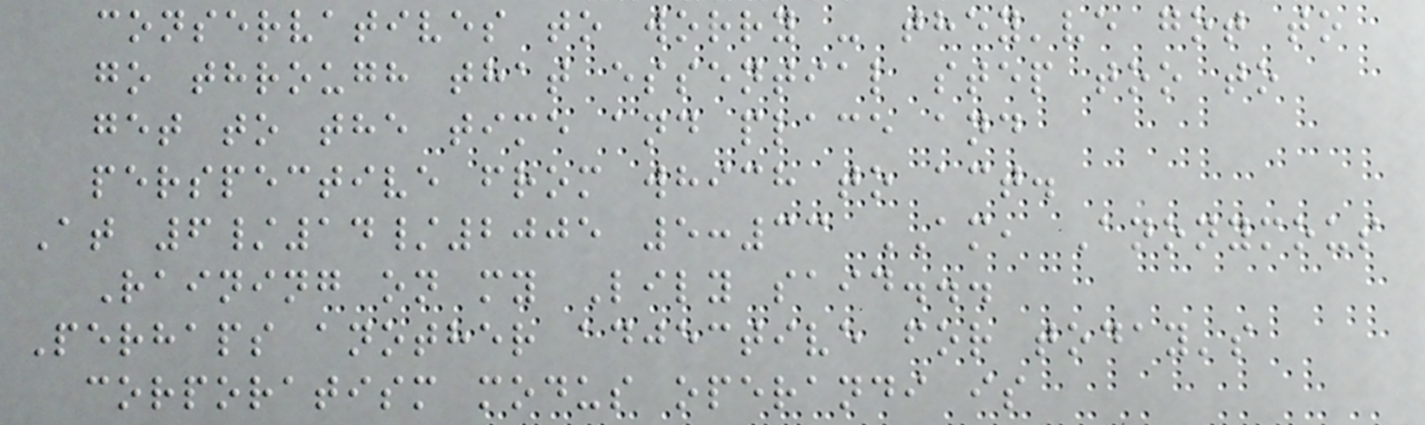conservatives to worry - they've got to
go through that essential step too to
get to the time and place and
perspective from which to act.
At 6/14/2005 5:33 AM, Anonymous
Raining on my Lily said...
Perhaps another adjective for today's
corporatism modus operandi is
